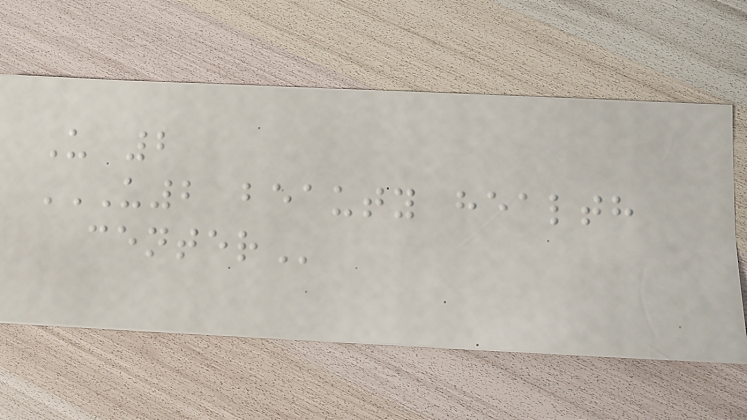U 2
U2 BEAUTY HEALTH
CENTER
